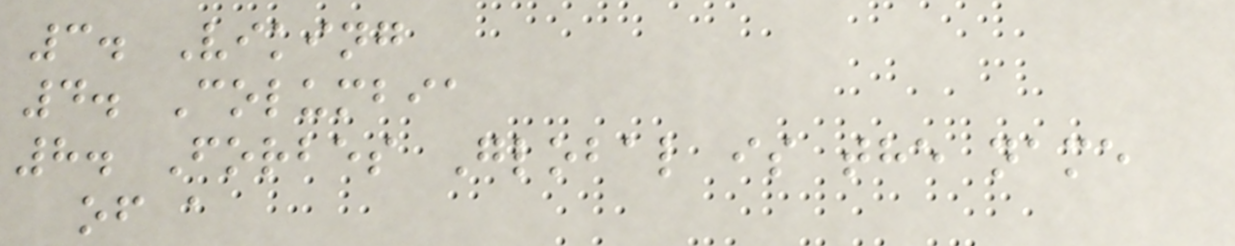3. Viking
4. Columbia
8. Forbes Global is the name
of a
